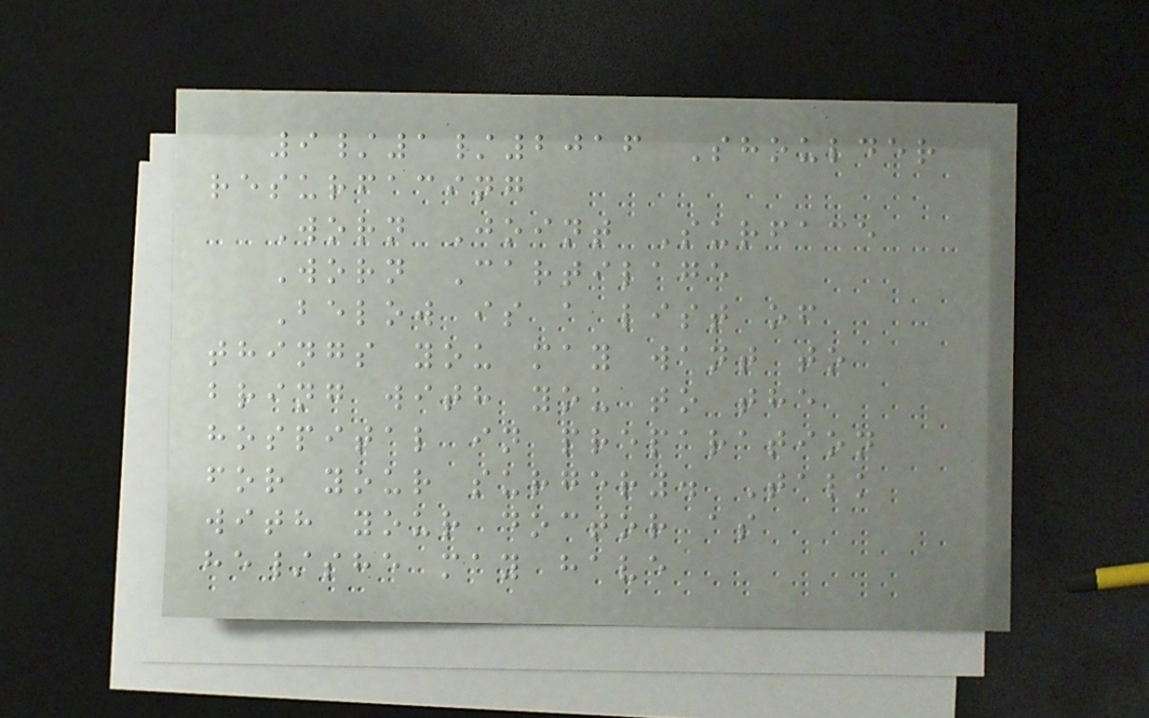9/1/2016 Shoulder
resurfacing
Worn Joint Surface
Worn Cartilage
Below is a list of
things you may want to
bring with you to the
hospital in preparation
for your surgery. Talk
with your doctor as
he/she may have
